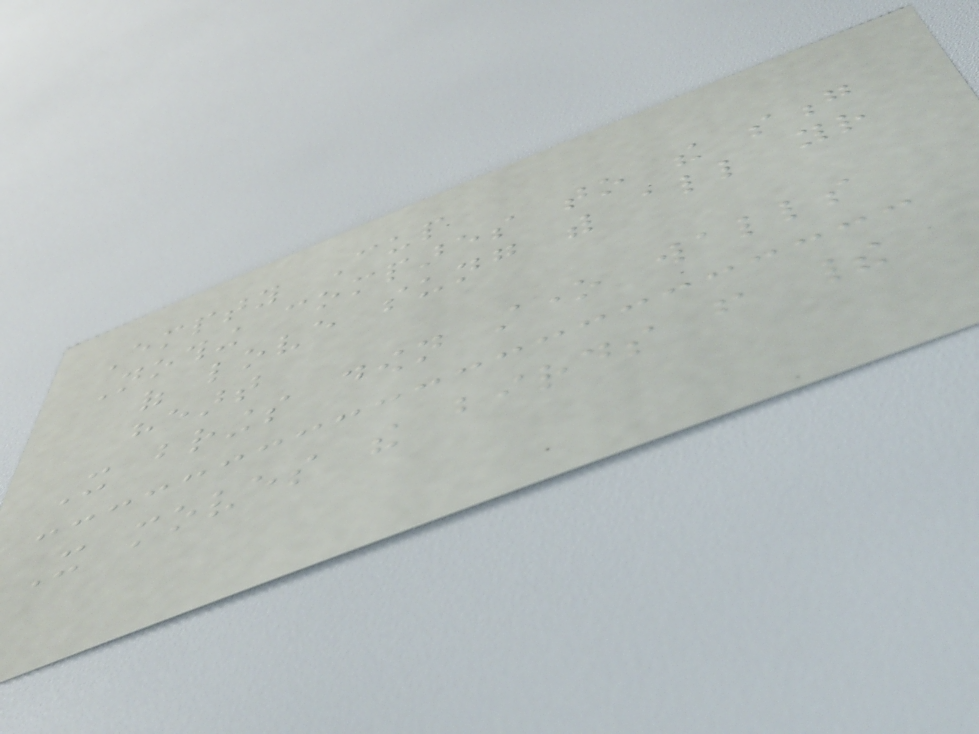Empty Cup
Nothing compares to the song
of love sung with all your
heart
It brings down stone walls
It moves the birds from their
